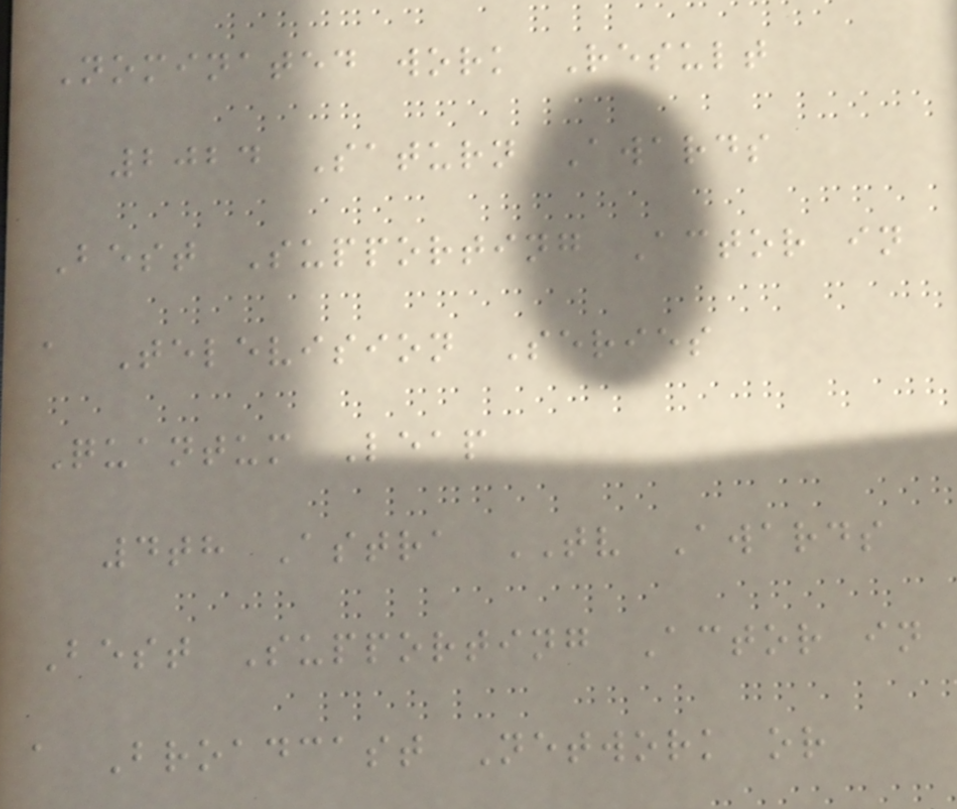Nominated work Result
2024 Saturn Awards
Best Supporting Actor in
a Television Series
Quantum Leap
4th Astra TV Awards
Best Supporting Actor in
a Broadcast Network or
